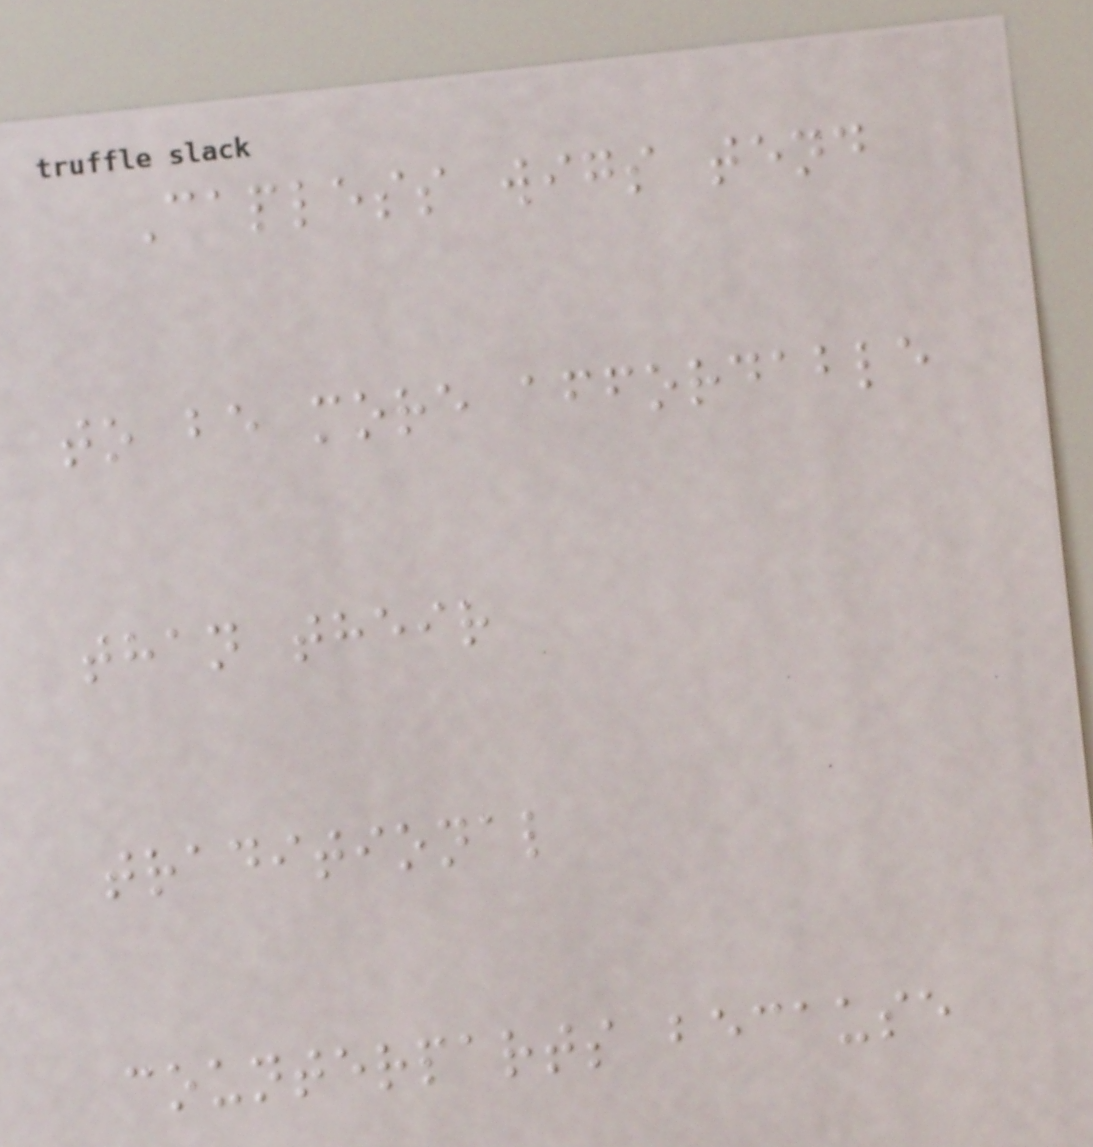Capless wigs tend
to be more affordable
than their
traditional
counterparts because
